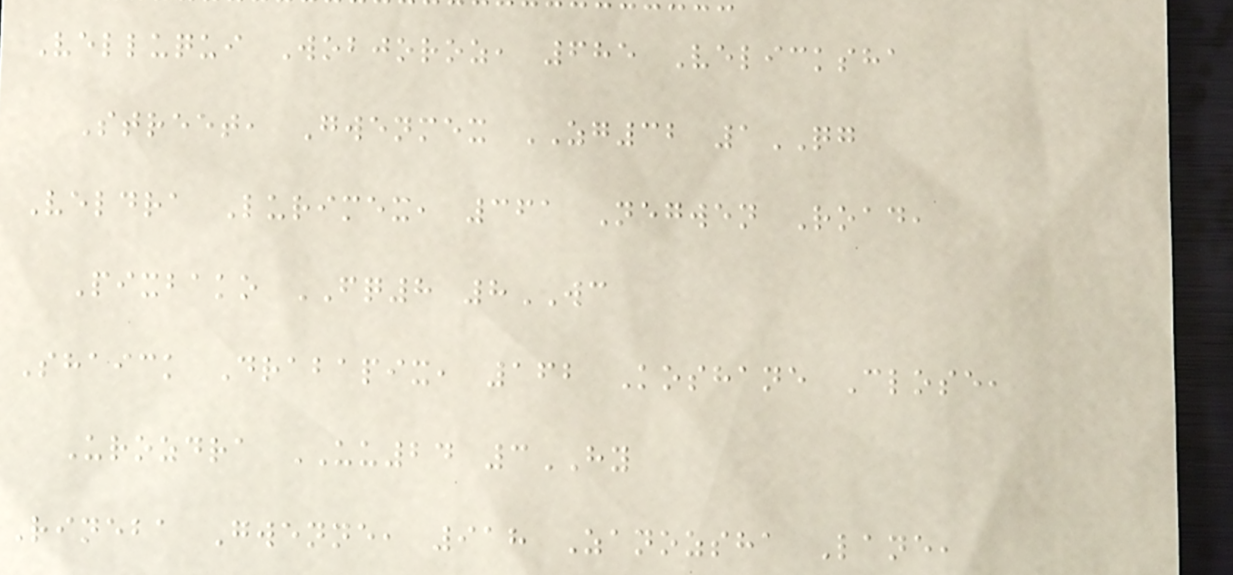Velluqui Wobjoroz, 685 Velicksha
Street, Gwenmex ZG32 1QG
Veldra Lurimex, 361 Negwen Road,
Pixbako FQ8 8WC
Shaick Drabapix, 162 Koshane Close,
Urozdra UU24 3HY
Rineba Gwenne, 918 Zanozsha Lane,
